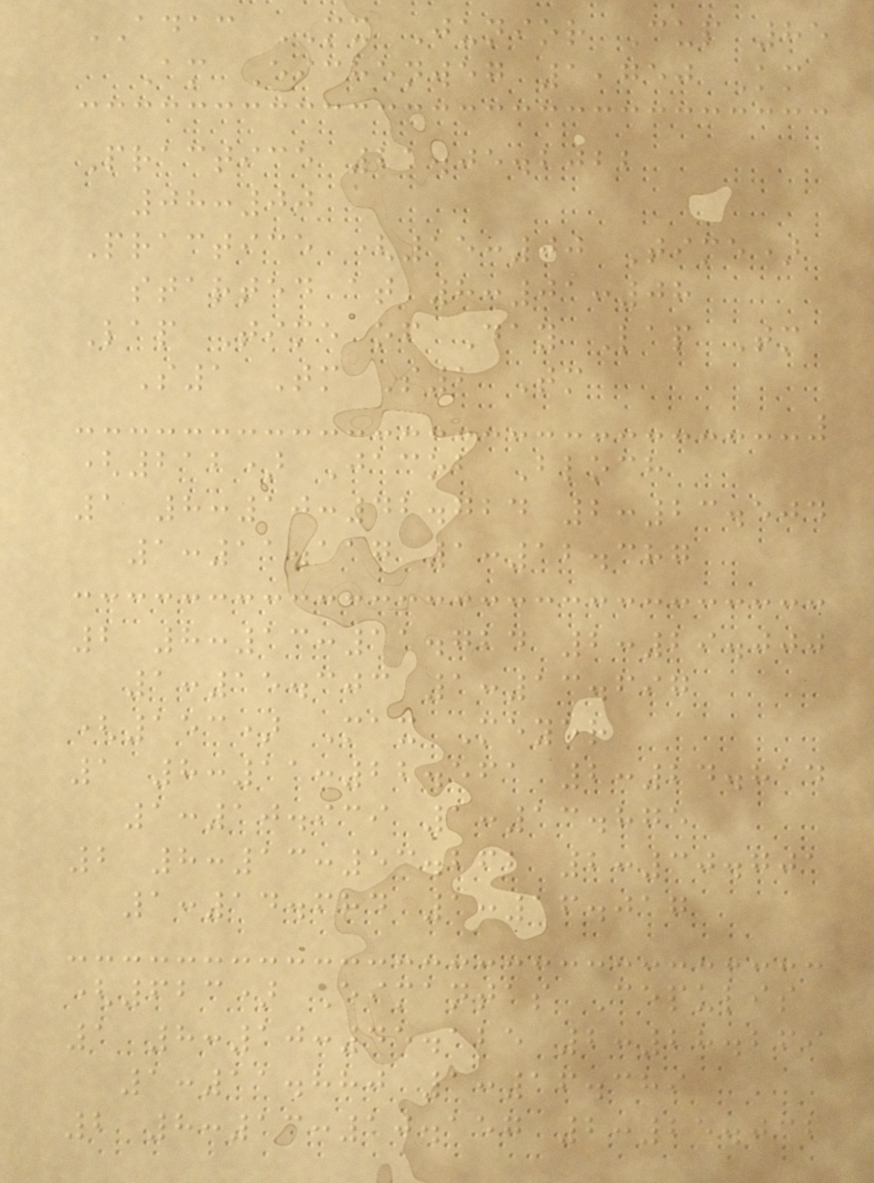ADAC MX Junior Cup 85
Am Eichenweg 1,750 Km
Practice 21.05.2022
08:00
Practice (15:00 Time)
started at 8:01:08
Lap Time of Day Lap Tm
S1 Tm S2 Tm
(212) Jacob Bloch
1 8:10:42.724 2:23.504
1:11.117 1:12.387
2 8:13:11.724 2:29.000
1:15.303 1:13.697
(153) Max Meyer
1 8:11:22.561 2:24.814
1:10.939 1:13.875
2 8:13:53.262 2:30.701
1:14.684 1:16.017
(623) Eimantas Cepulis
1 8:10:45.125 2:28.269
1:11.880 1:16.389
2 8:13:10.157 2:25.032
